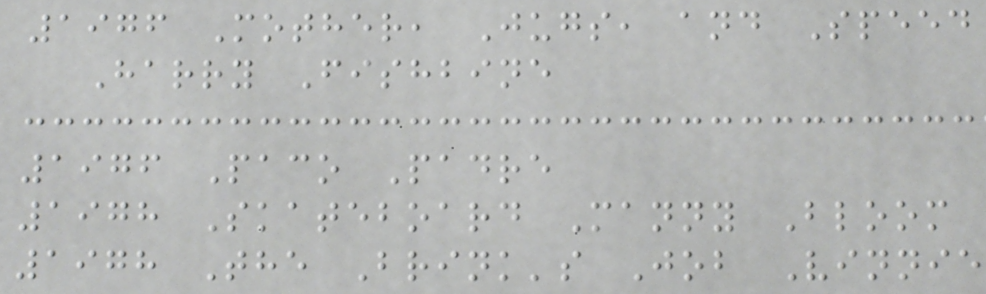1976 Mother, Jugs, and Speed
Harry Fishbine
1976 Paco Padre
1978 Skateboard Manny Bloom
1978 The Brink's Job Vinnie
